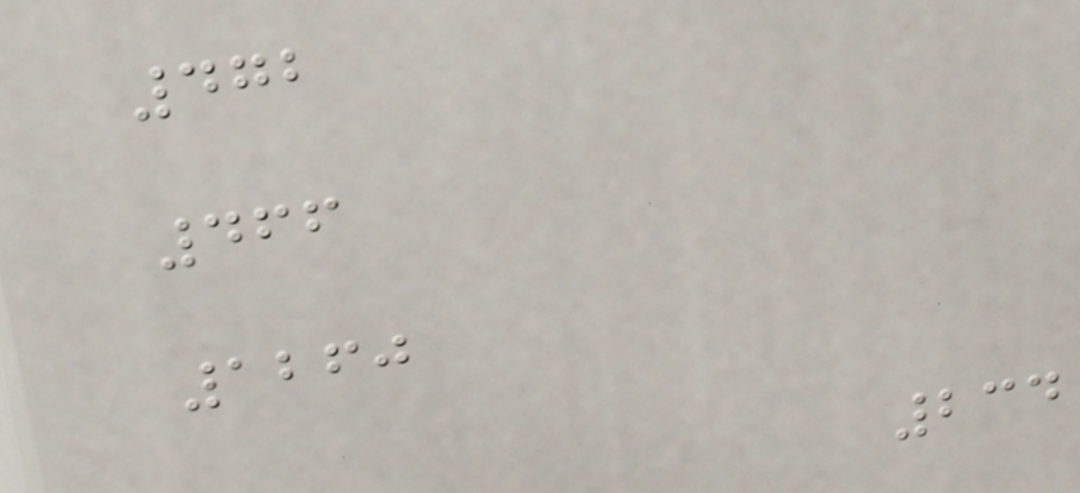472
466
1260
234
